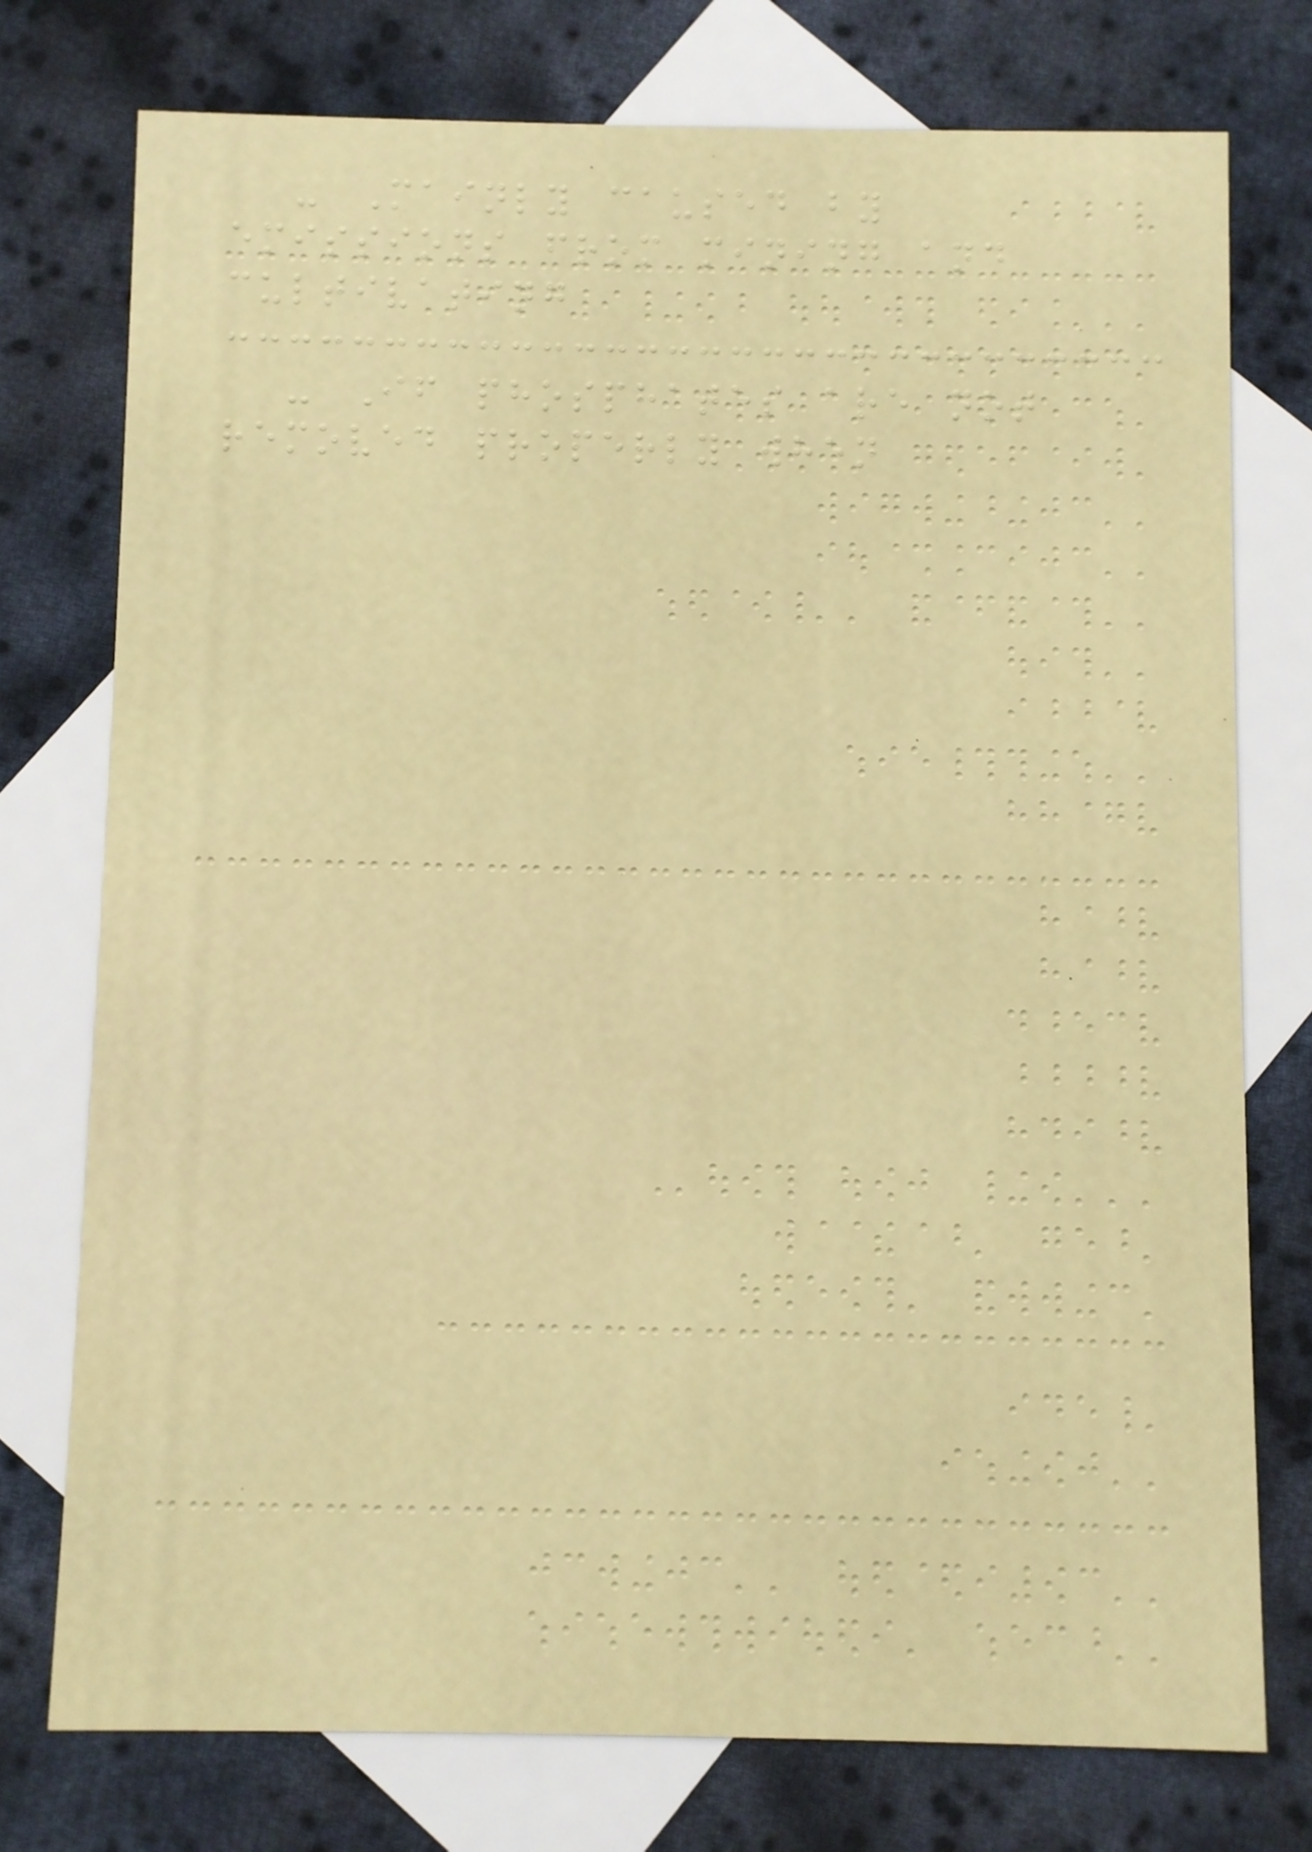- Mainly caused by
emissions from mining and
cultivating
- If phosphates are not
removed properly when
